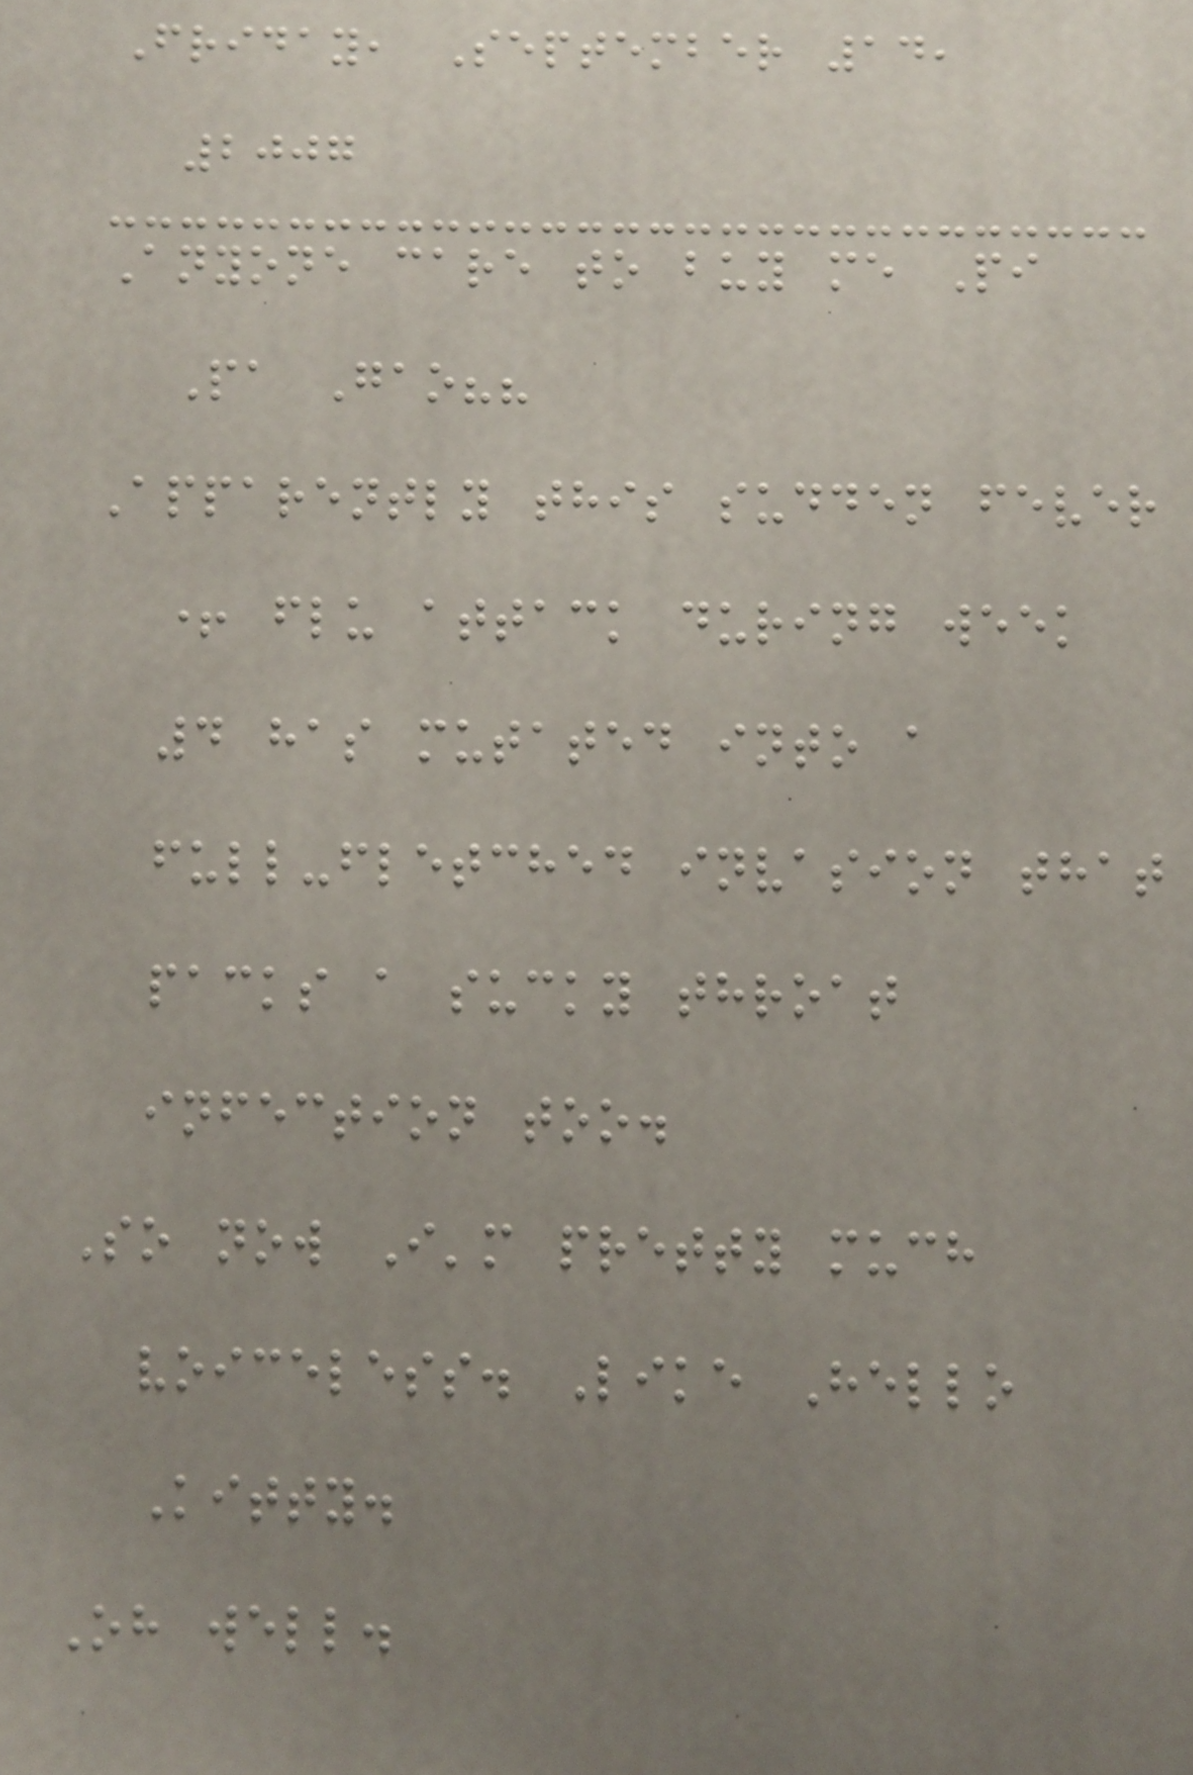Friday, September 14,
2007
Anyone care to buy me Pi
Pa Gao??
Apparently this sudden fever
+ flu attack during week
4 has mutated into a
full-fletched invasion that
packs a sucky throat
infection too.
So now I'm pretty much
voiceless. Like Hello
Kitty.
Oh well.
